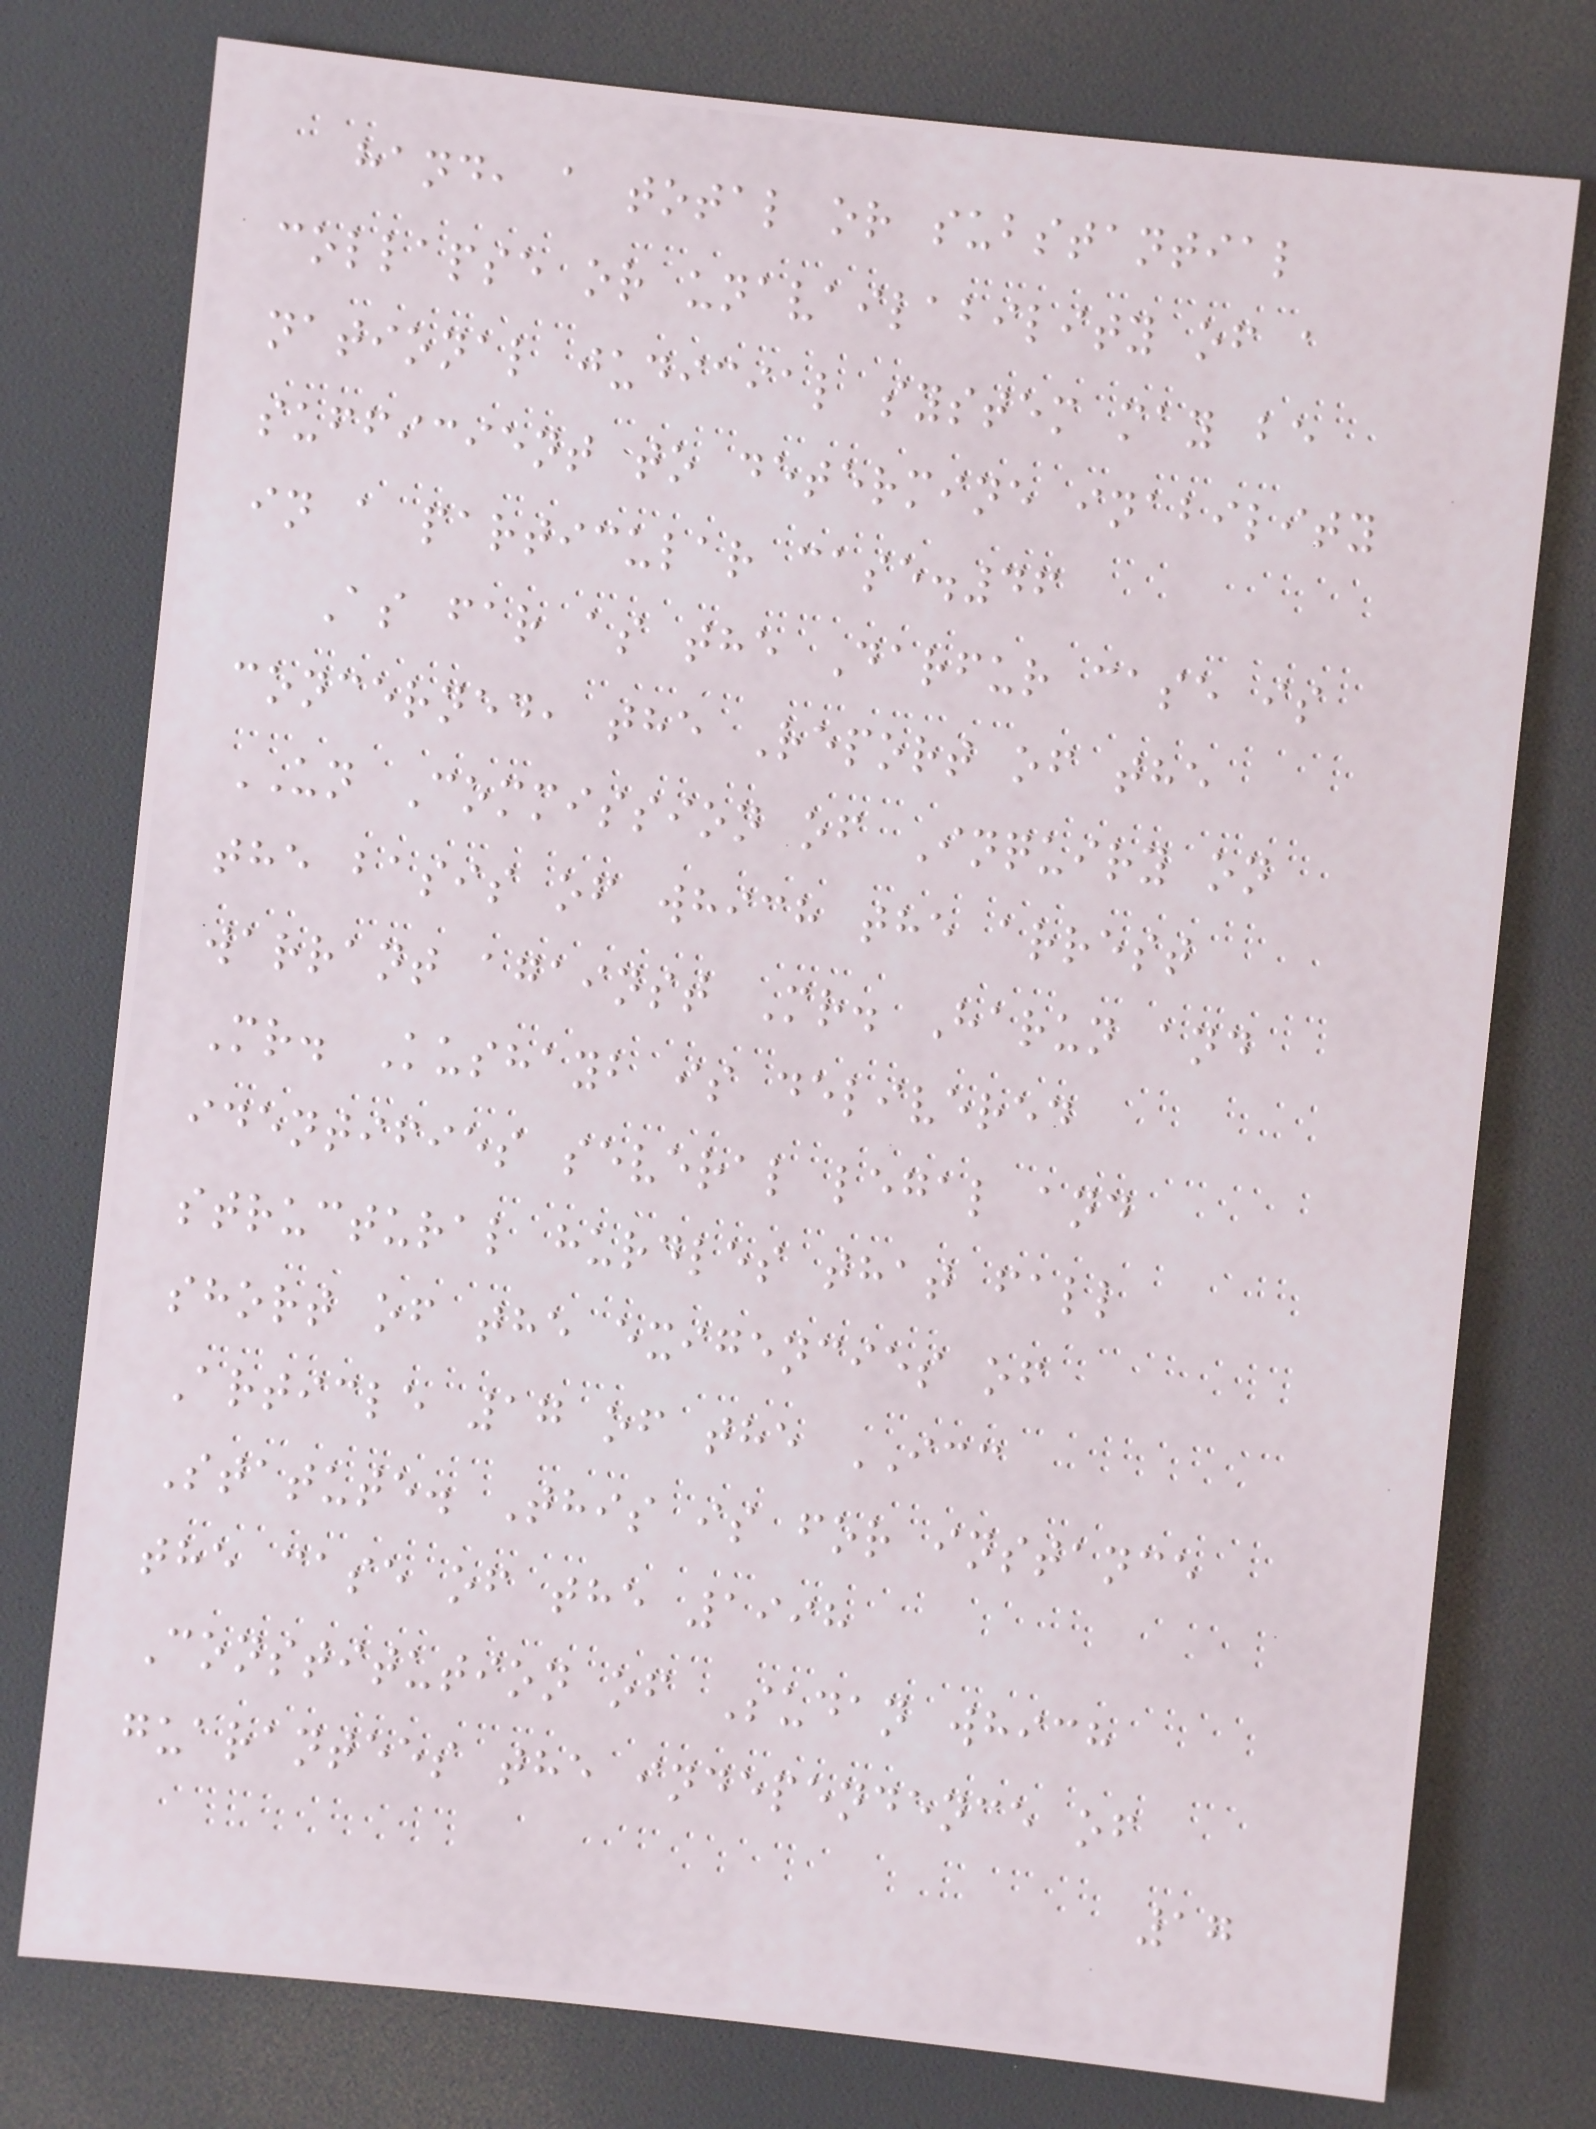hand, a total or substantial
collapse or unavailability of a
national judicial system may be
sufficient to determine inability
in a particular case.46
As far as the Darfur case is
concerned, the Report of the
UN Commission of Inquiry on
the basis of which the arrest
warrant against Mr. Harun and
Mr. Kushayb is delivered
identifies several legal and
structural hurdles that fall
short of the exigencies of
Article 17 of the ICC
Statute. This is for instance
the case of the 1998
Constitution of Sudan which
guarantees the independence of
17
